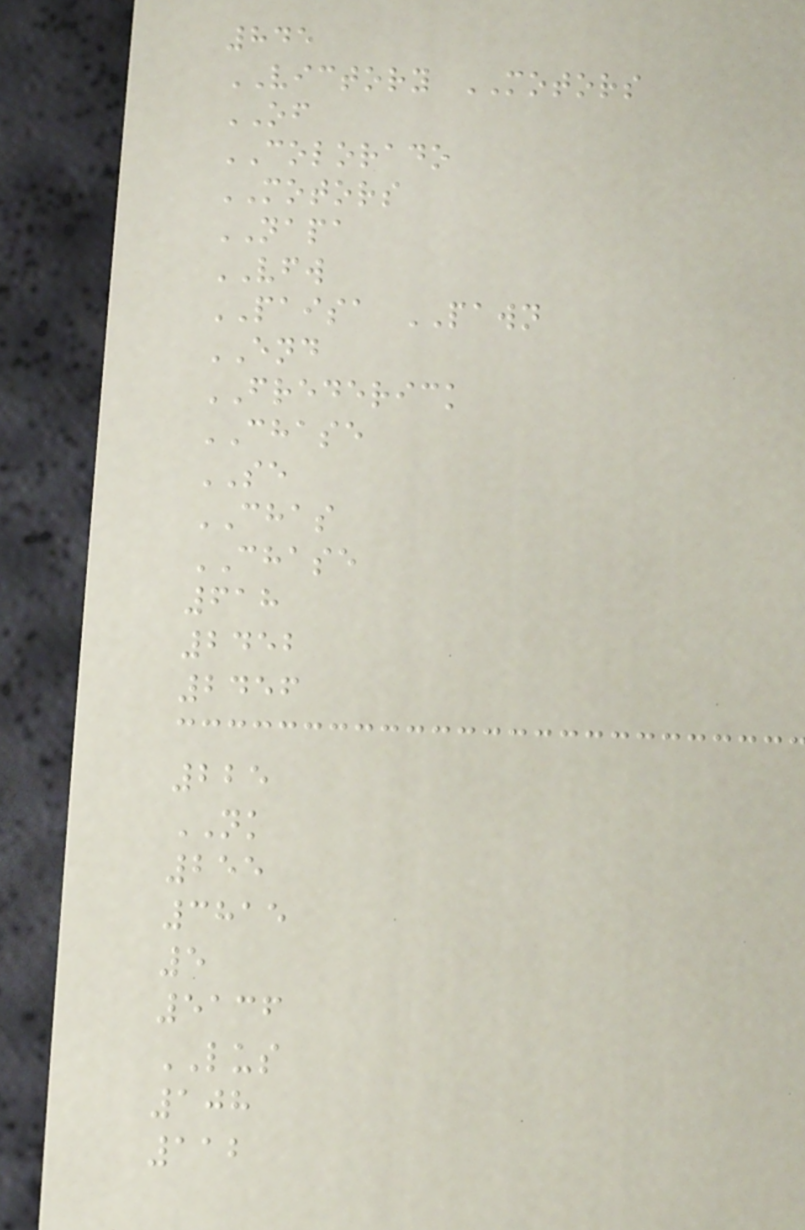845
VICTORY MOTORS
OF
COLORADO
MOTORS
NAPA
VFW
PAISA PAWN
END
FREDERICK
CHASE
SE
CHAS
CHASE
618
2452
2456
225
NK
255
3815
5
5136
LUS
108
112
